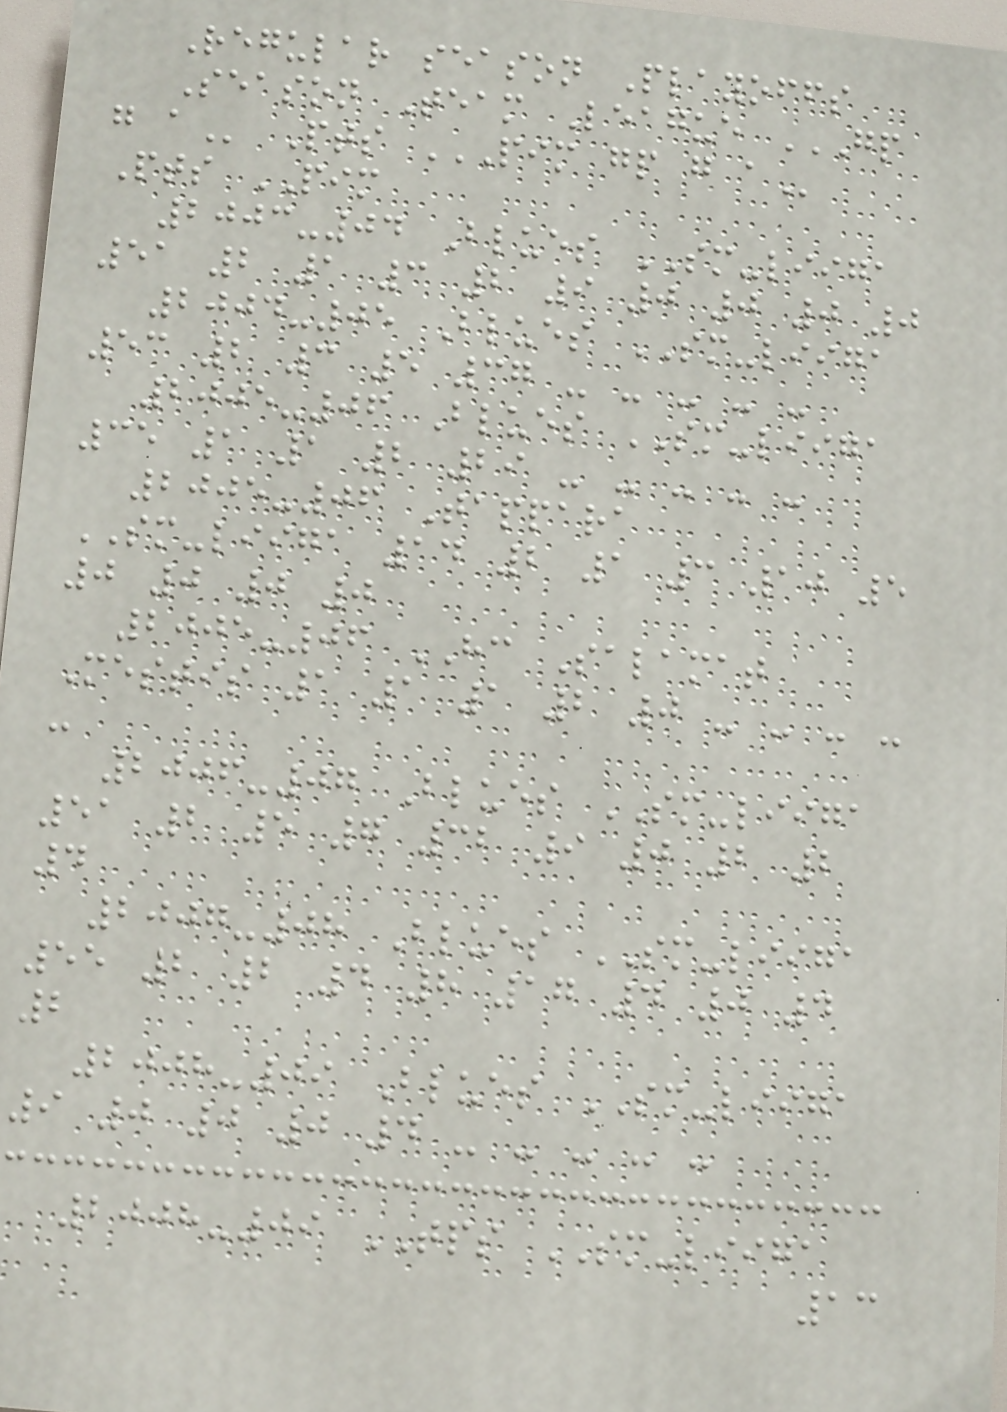Regular season Playoffs
Season Team League GP
G A Pts PIM GP G A
Pts PIM
2003-04 Blues SM-liiga
51 2 1 3 2 9 0 0 0 0
2004-05 Blues SM-liiga
53 2 3 5 37 - - - - -
2005-06 Blues SM-liiga
35 1 1 2 29 - - - - -
2005-06 Tappara
SM-liiga 14 2 1 3 10 5
0 0 0 0
2005-06 HC Salamat
Mestis 1 1 1 2 0 - - - -
-
2006-07 Blues SM-liiga
51 2 5 7 32 9 0 2 2
4
2007-08 Blues SM-liiga
55 2 2 4 8 17 4 0 4
2
2008-09 Blues SM-liiga
9 0 0 0 4 - - - - -
2008-09 TPS SM-liiga
13
